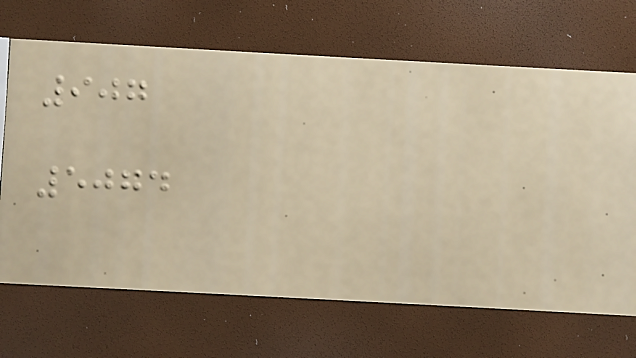907
5074
